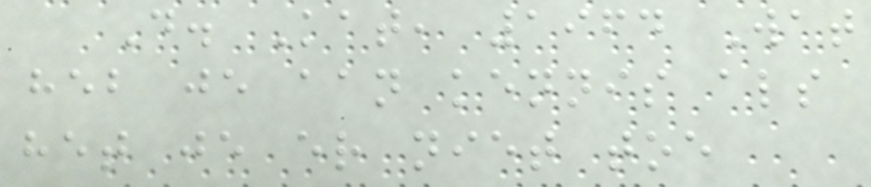D. Kat, 1964 Wat
heb je aan kennis als
het je er niet toe
